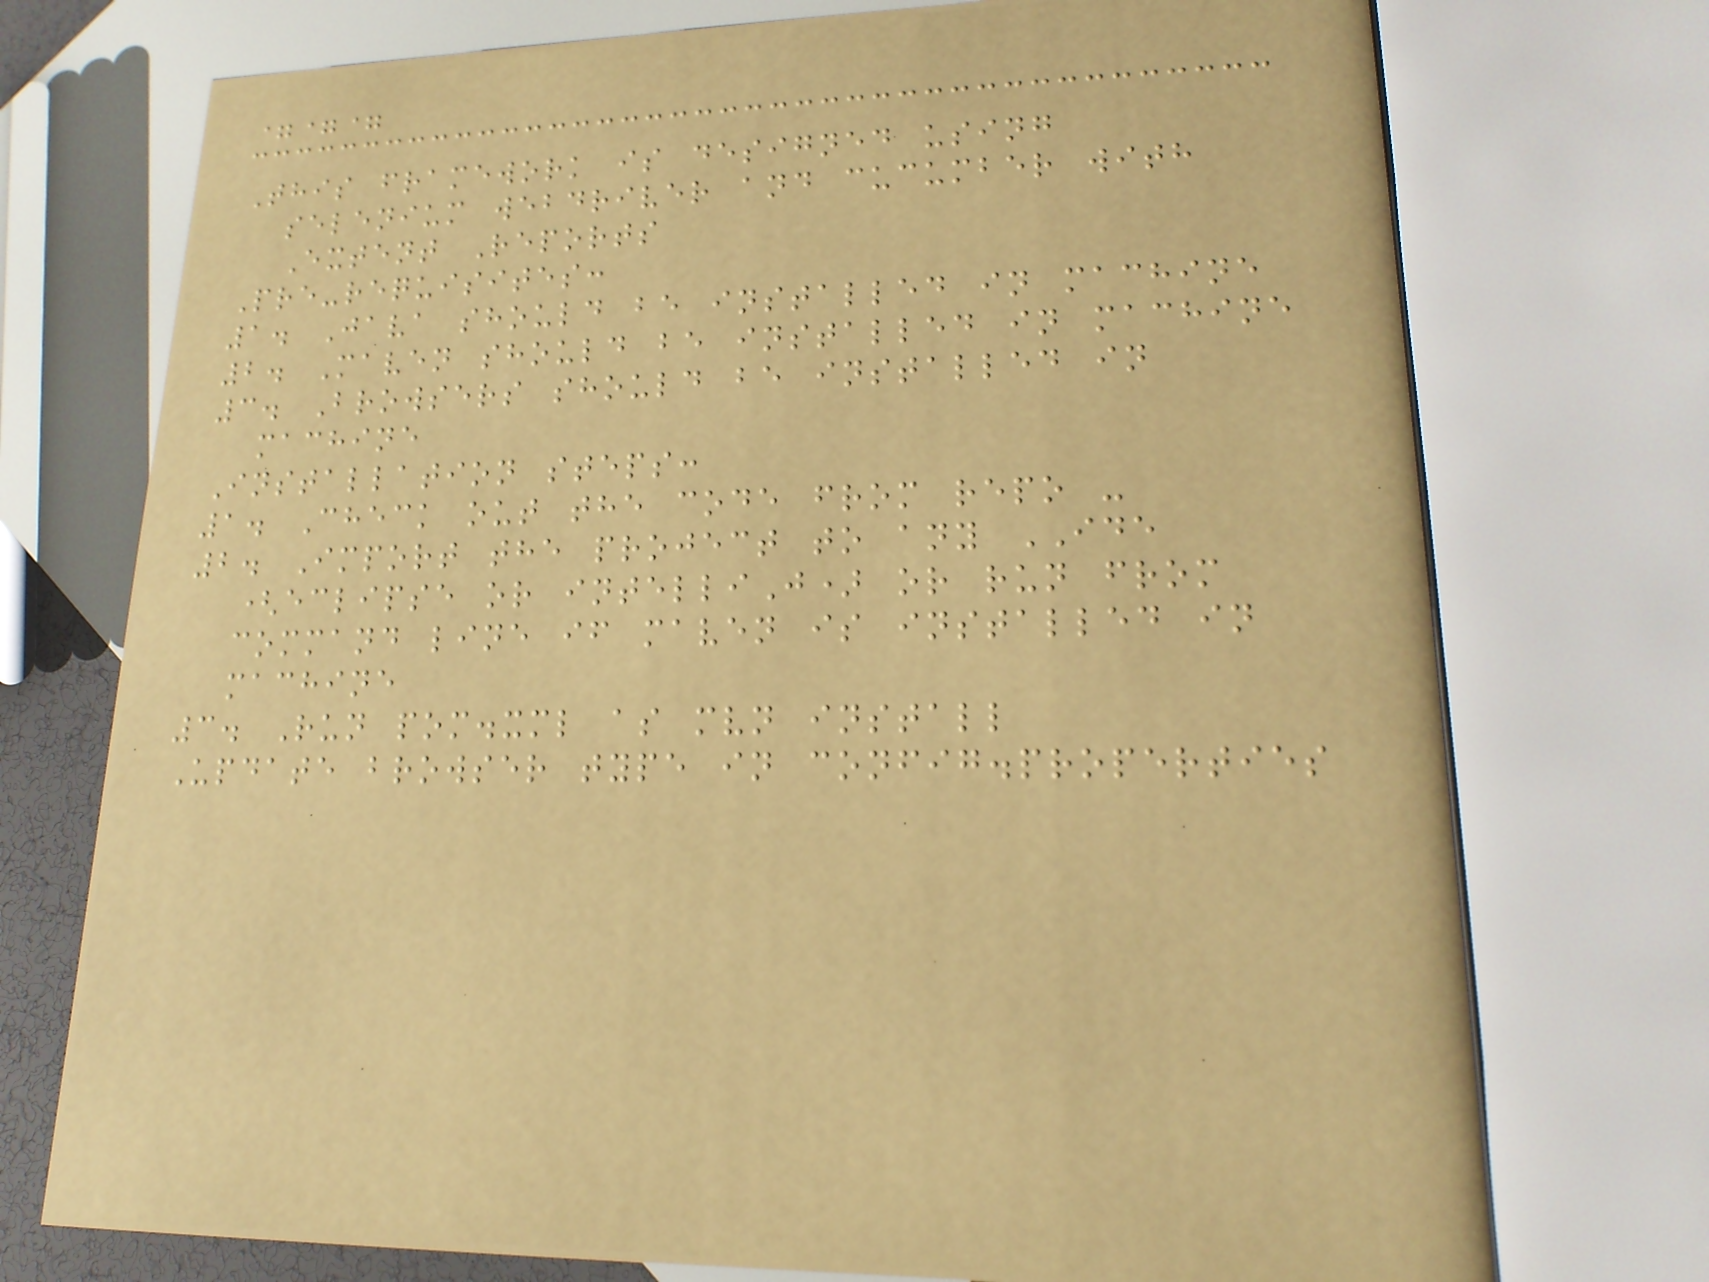===
This framework is designed using
selenium webdriver and cucumber with
Extent Reports
Pre-requisites:
1. Java should be installed in machine
2. Maven should be installed in machine
3. Browsers should be installed in
machine
Installation steps:
1. Check out the code from repo -
2. Import the project to any IDE
(eclipse or intelliJ) or run from
command line if maven is installed in
machine
3. Run pom.xml as mvn install
Update browser type in config.properties
